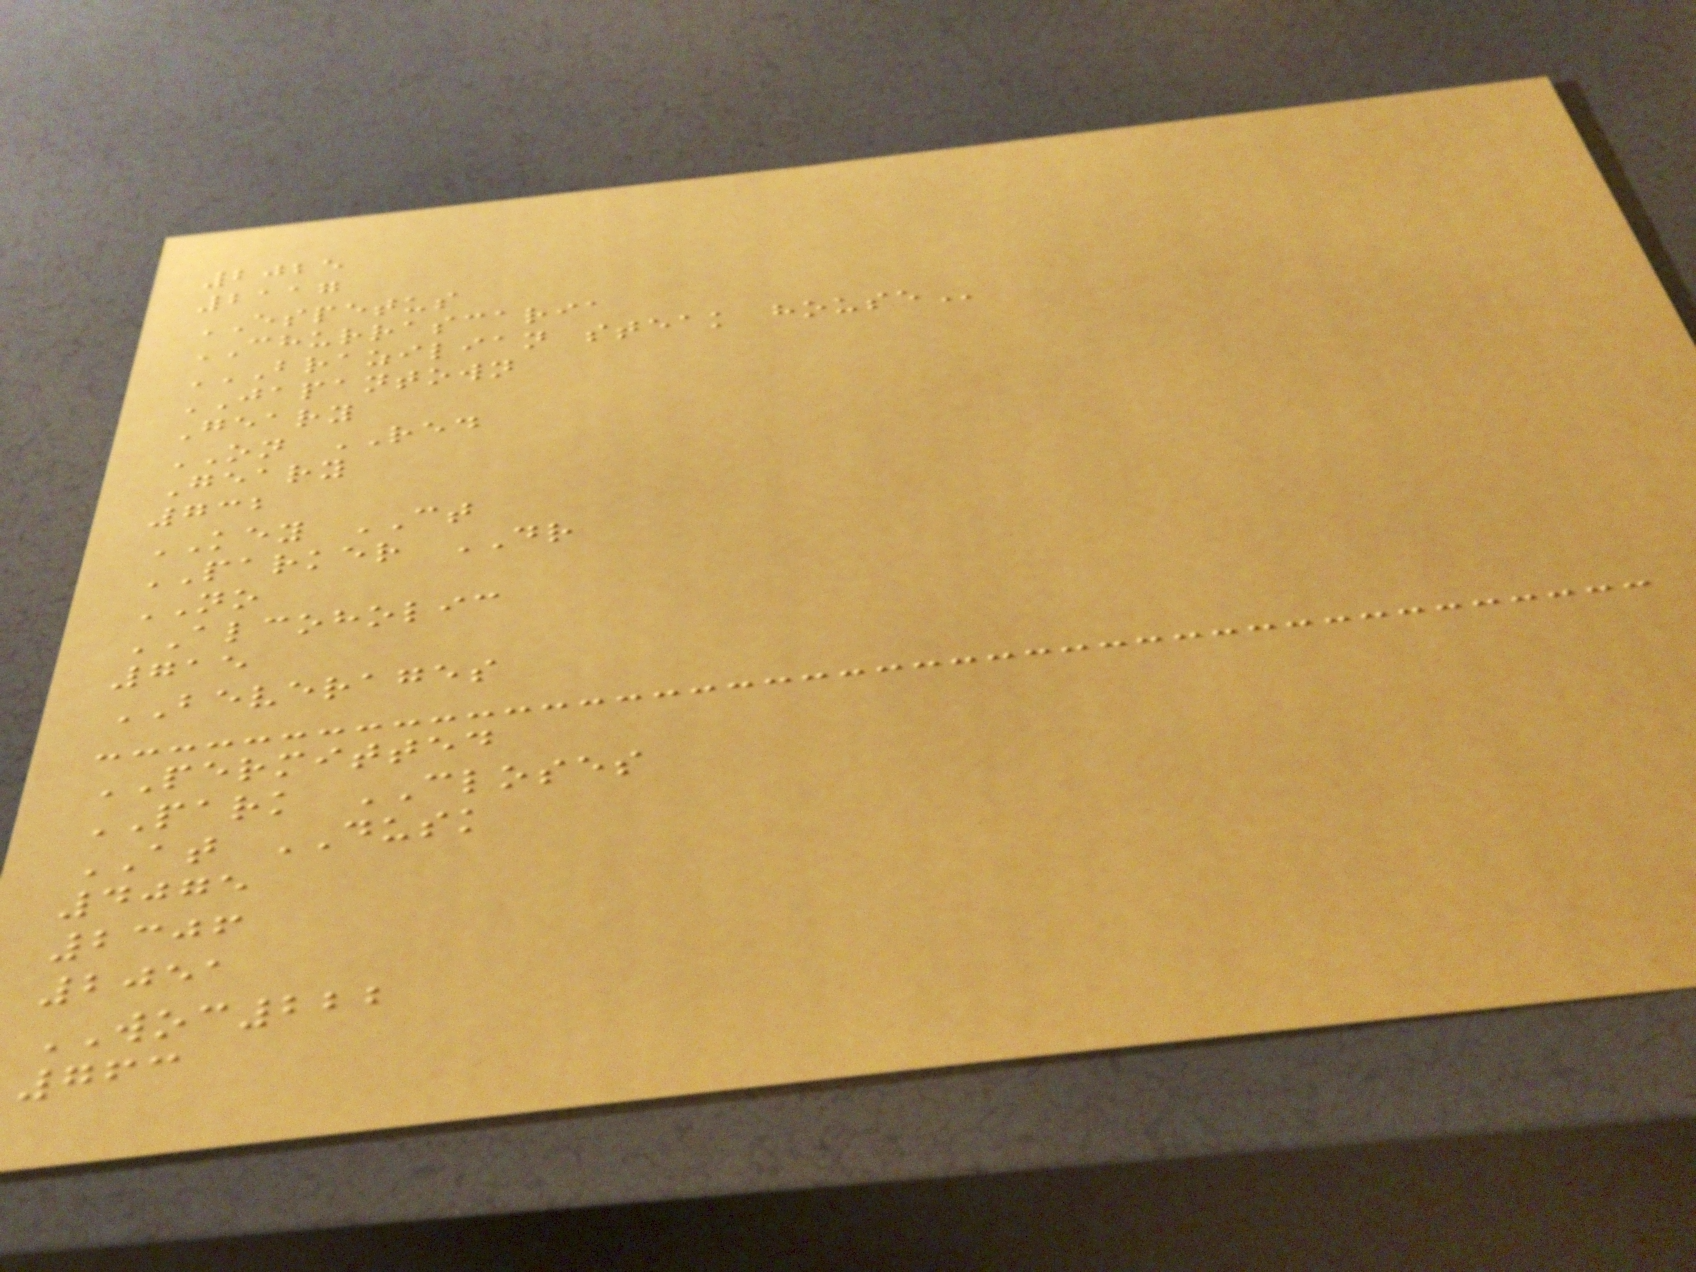2025
2117
ESPETUS
CHURRASCARIA
BRAZILIAN STEAK HOUSE
JAPANTOWN
Geary
ON RED
Geary
732
KEY CT
PARKER DR
NO
ALCOHOLIC
715
BEVERAGES
PERMITTED
PARK CLOSES
AT DUSK
4075
2306
2051
WOC222
763
